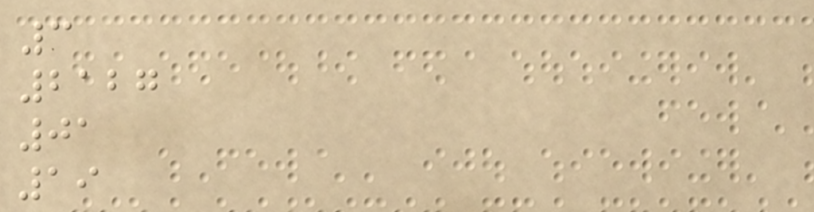3
2127
01
19
